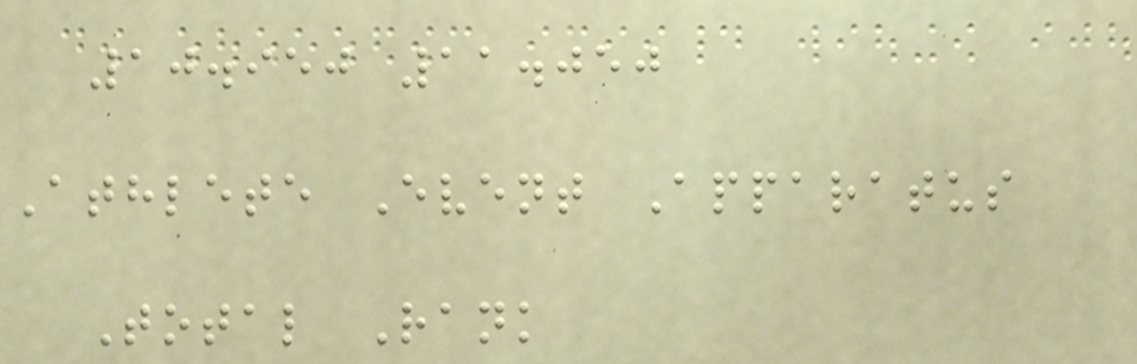10.950 11.050
Athlete Event Apparatus
Total Rank
